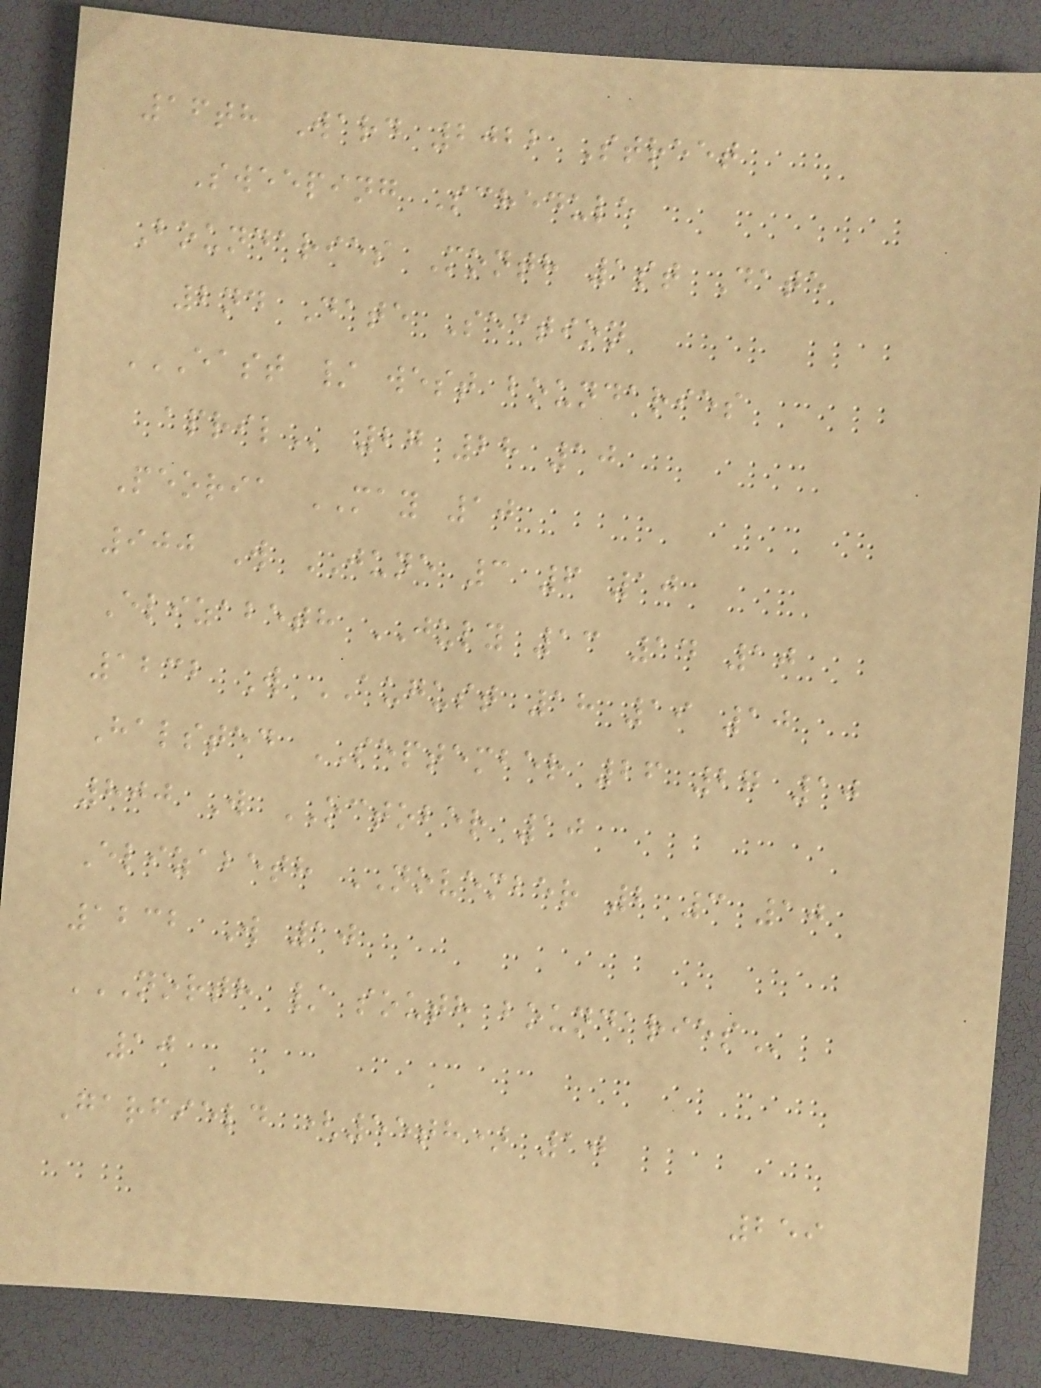16th Ward 2022 Street
Sweeping Schedule
Boundaries Month 1st Date
2nd Date Section
EAST / WEST BOUNDARIES
APRIL 27 28 10
Peoria MAY 10
900 W JUNE 3 6 10
Elizabeth JULY 13 14 10
1232 W AUGUST 18 19 10
Halsted SEPTEMBER 26 27 10
800 W OCTOBER 10
Elizabeth NOVEMBER 2 3 10
1232 W 10
NORTH / SOUTH BOUNDARIES
10
Garfield (55th) 10
259
